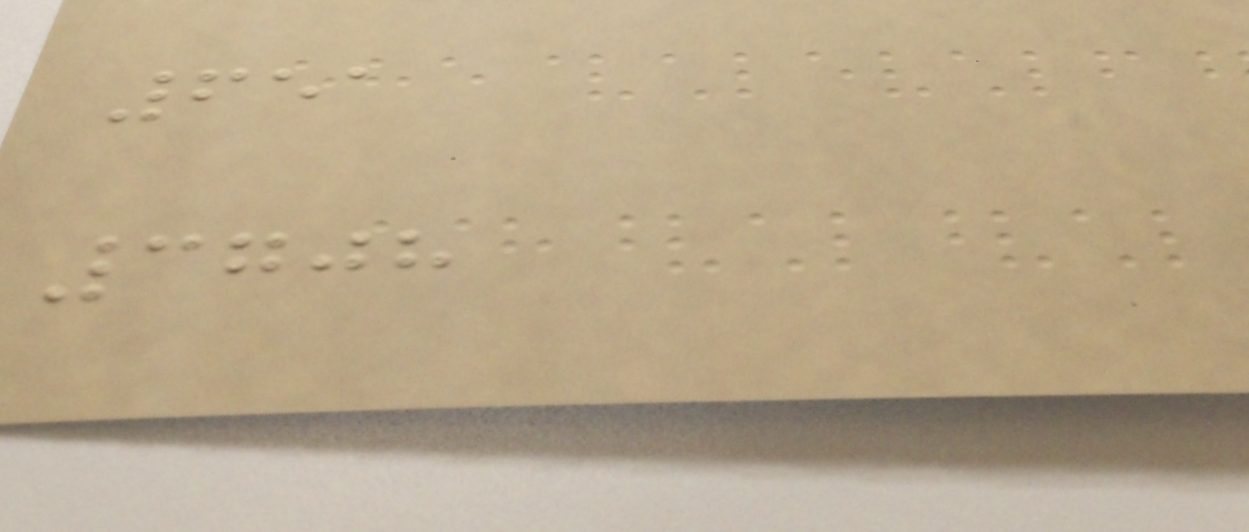651
3708
